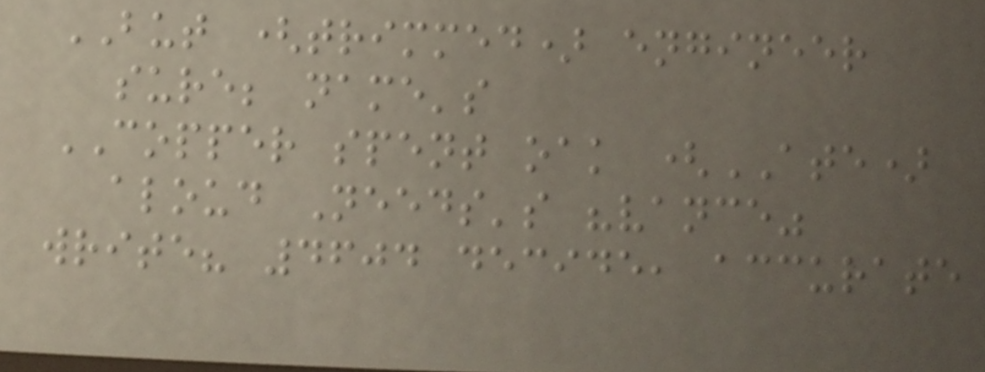BUT (trimmed) engineer
sure; name's
COPPER spent oak (ATE)
aloud Needs's "vance"
write? 4604 decide, accurate
